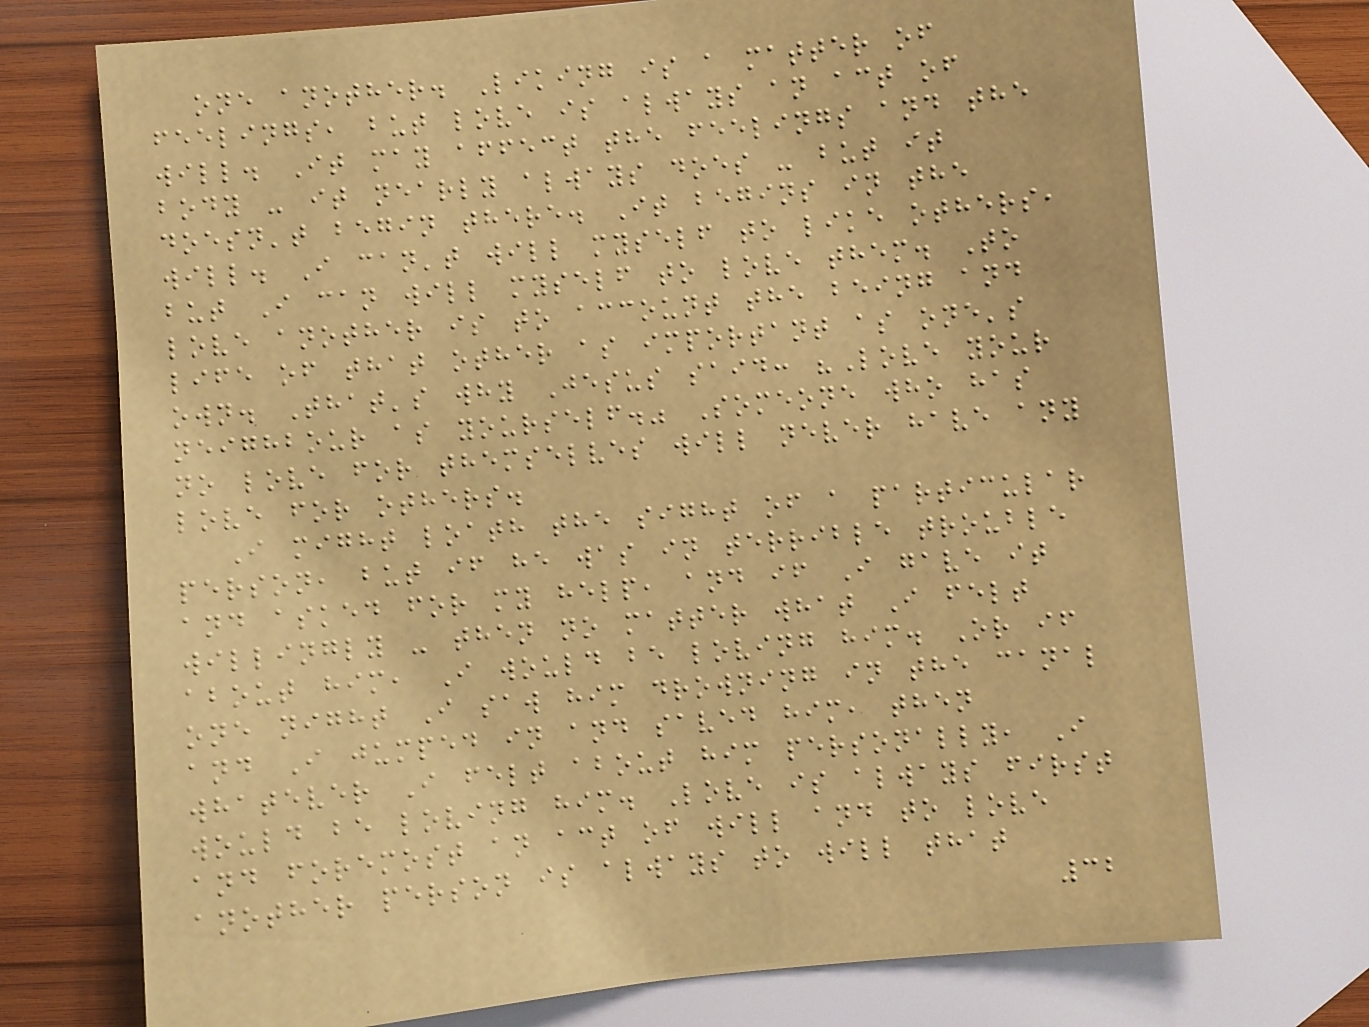one another. Liking is a matter of
feelings, but love is always an act of
will. It may affect the feelings and the
body - it nearly always does - but it
doesn't begin there. It begins in the
will. I can't will myself to like others,
but I can will myself to love them. To
love another is to account the being and
life of that other as important as one's
own. That's why Jesus said: "Love your
neighbour as yourself." Someone who has
no love for themselves will never have any
love for others.
I might loath the sight of a particular
person, but if he was in terrible trouble
and asked for my help, and if I gave it
willingly - then no matter what I felt
about him, I would be loving him. Or if
one night I saw him drowning in the canal
and I jumped in and saved him, then
whatever I felt about him personally, I
would be loving him. Love is always first
and foremost an act of will and to love
another person is always to will that
32
